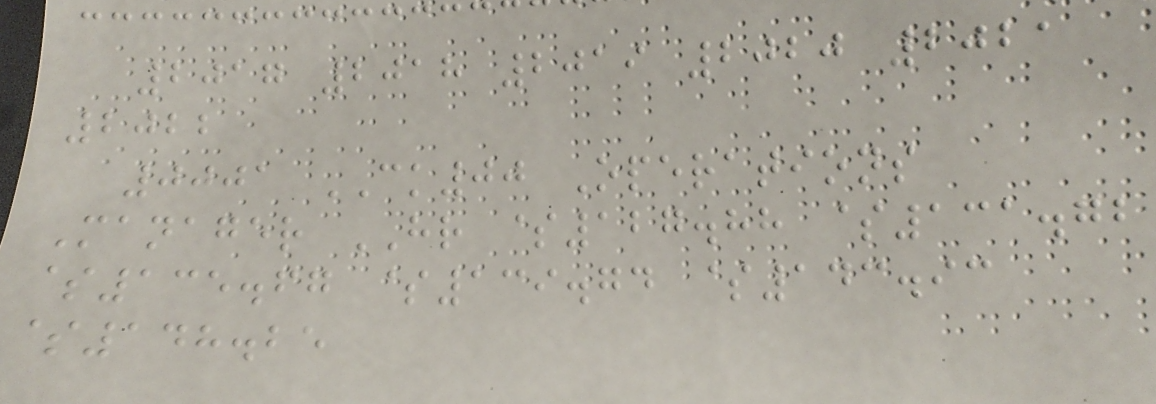2017 2018 2019 2020 2021
2022
0001 CK00 Operations
Manager HR $127.88 $131.72
$135.67 $139.74 $143.93
$148.25
